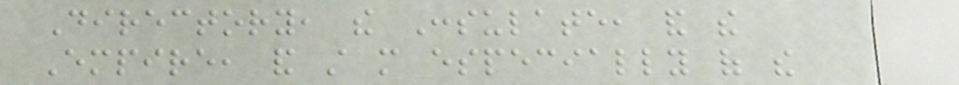Directory, the Consulate, and the
Empire, and still more especially of the
